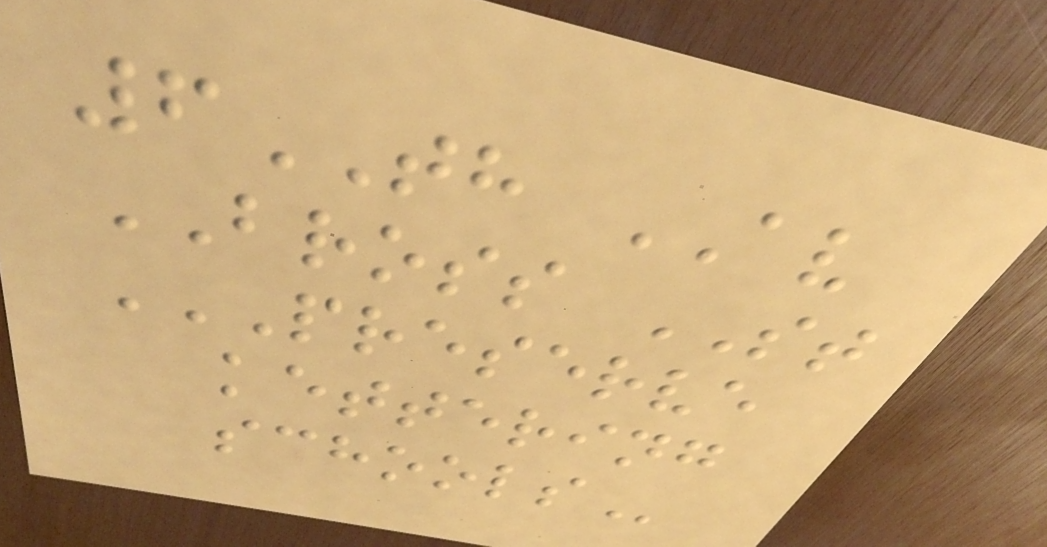6TH AV
BROSS ST
PRESERVE
KETTERING
SCHOOLS
